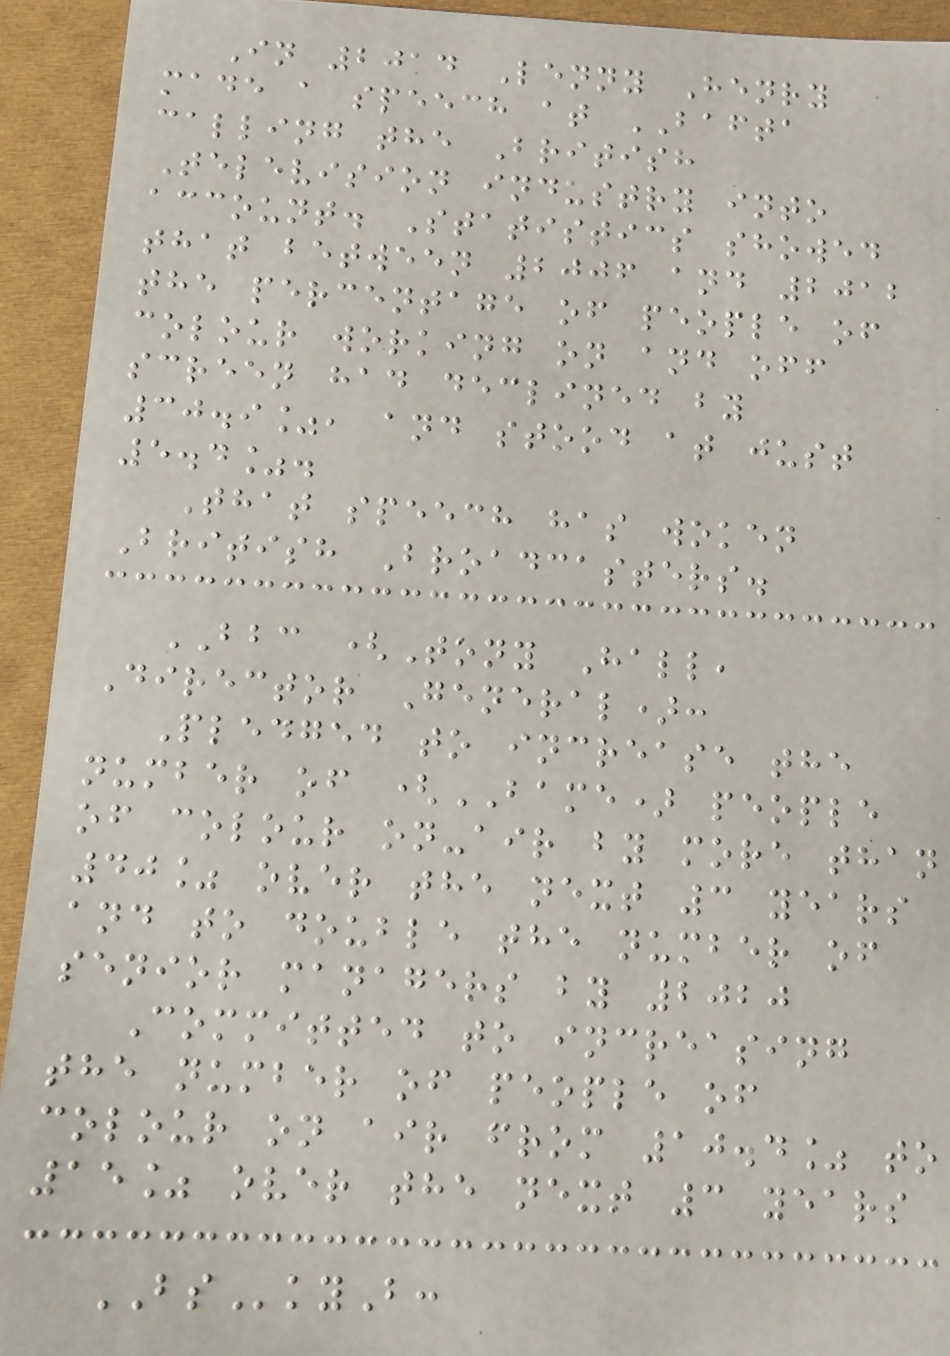In 2014 Lenny Henry
made a speech at BAFTA
calling the British
Television industry into
account. Statistics showed
that between 2006 and 2012
the percentage of people of
colour working on and off
screen had declined by
30.9%, and stood at just
5.4%.
That speech has woken
British Broadcasters.
BBC (Tony Hall,
Director General):
Pledged to increase the
number of (BAME) people
of colour on-air by more than
40% over the next 3 years
and to double the number of
senior managers by 2020
Committed to increasing
the number of people of
colour on air from 10.4% to
15% over the next 3 years
BSkyB:
